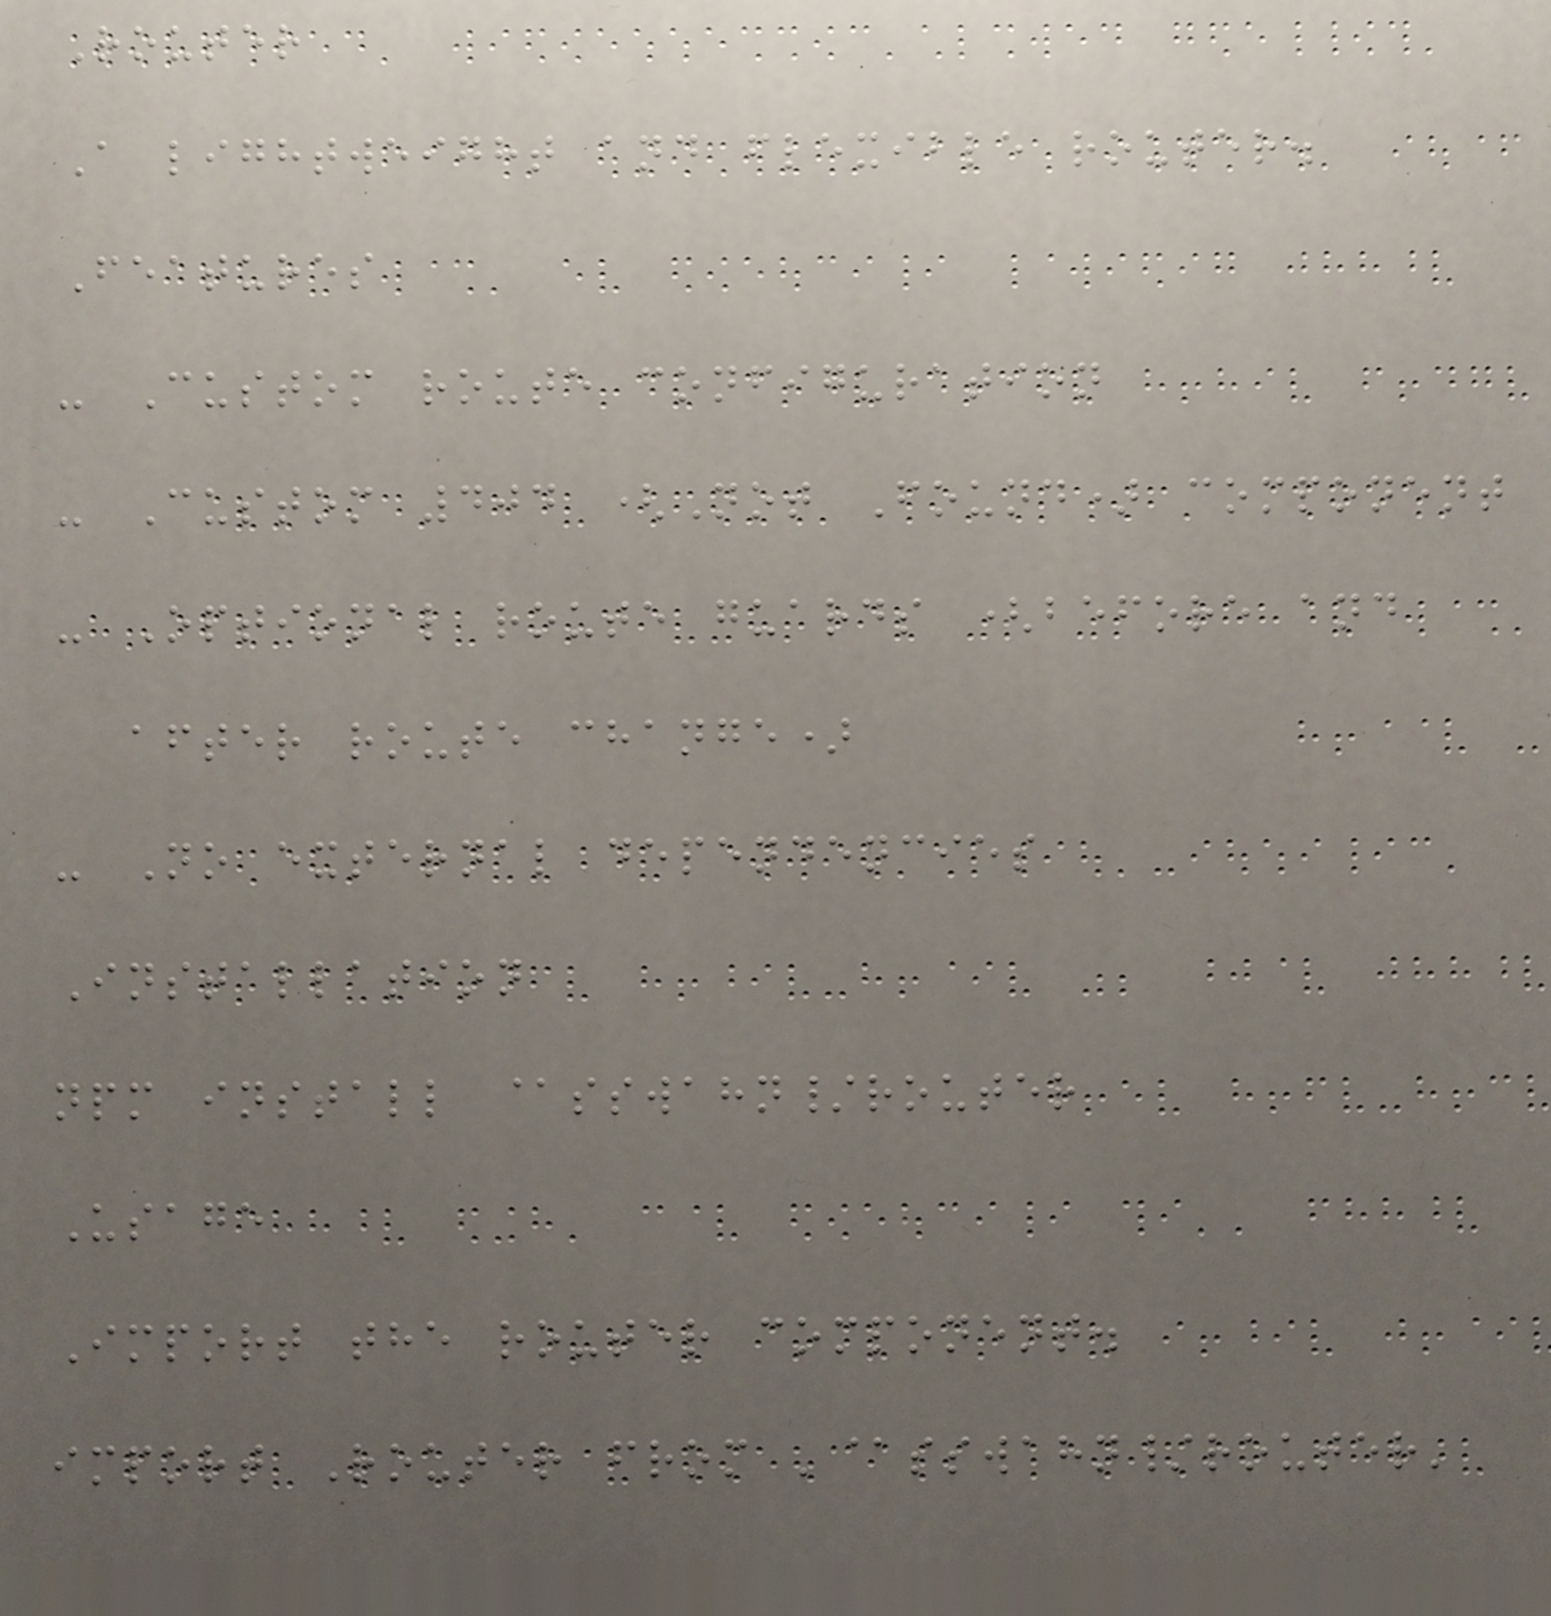Router
A lightweight and flexible router.
Features
- Custom route configuration
- Custom 404 (Not Found) component
- Optional route guards (before and
after route change)
- No external dependencies
Installation
npm install @sswahn/router
Usage
Import the router component.
import Router from '@sswahn/router'
